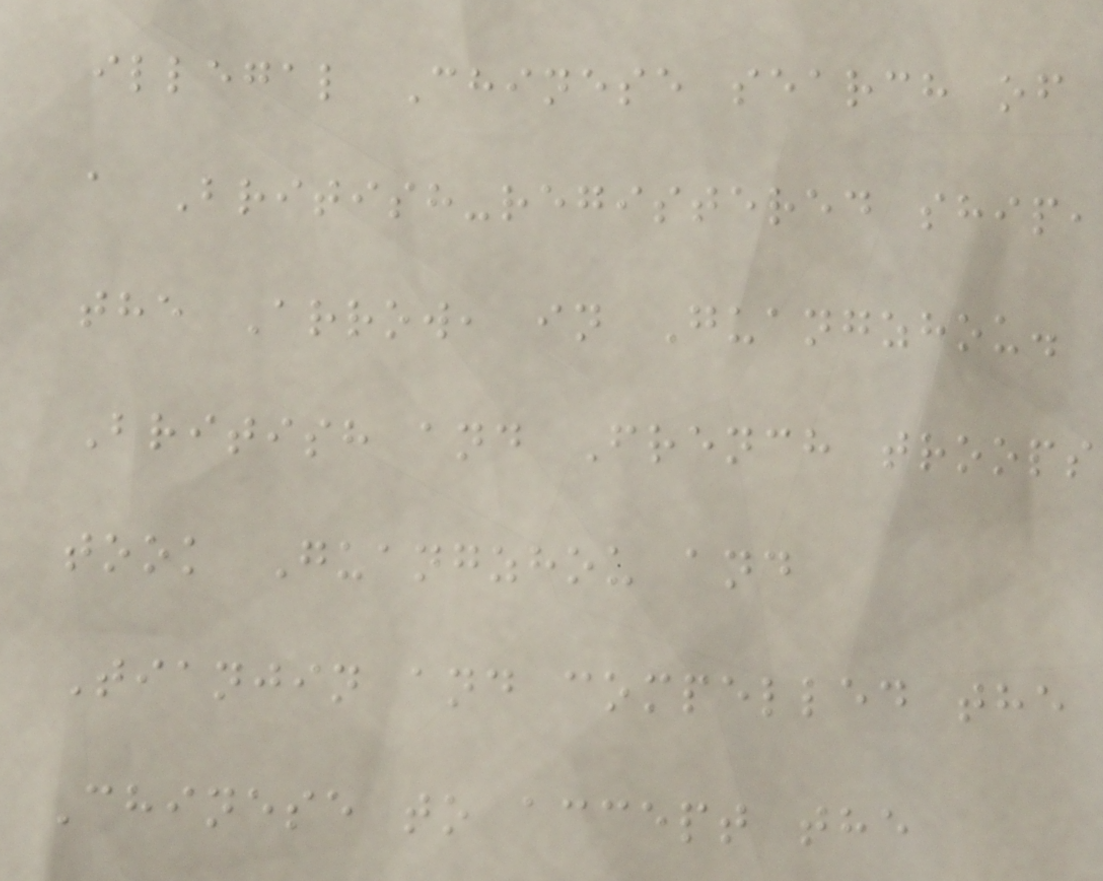illegal Chinese search of
a British-registered ship,
the Arrow, in Guangzhou.
British and French troops
took Guangzhou and
Tianjin and compelled the
Chinese to accept the
